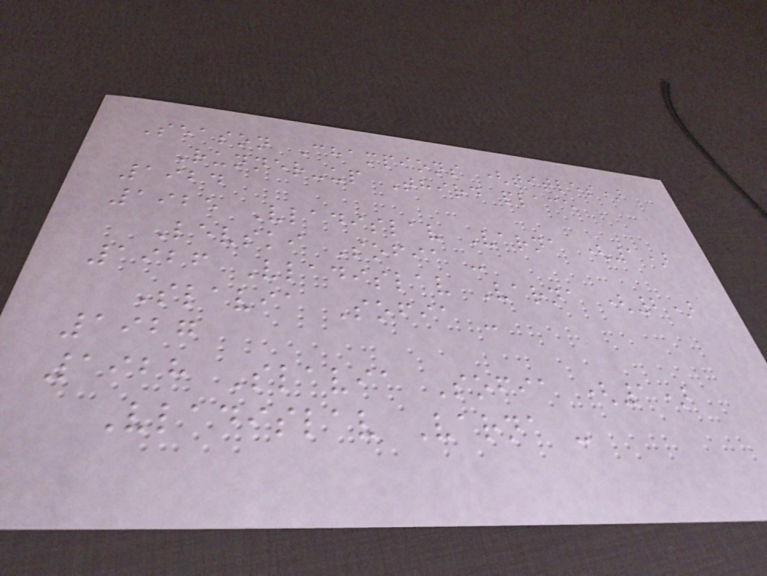Season Champions (titles)
Runner-up Third place
1924
1925 Vladislav Varna (1)
Levski Sofia -
1926 Vladislav Varna (2)
Slavia Sofia -
1927
1928 Slavia Sofia (1)
Vladislav Varna -
